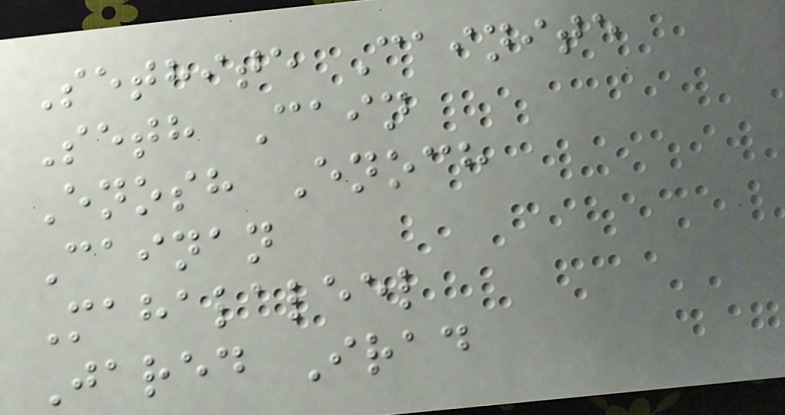Sethite Cainite
Seth Cain
Enosh Enoch
Cainan
Mahalaleel
Jared Irad
